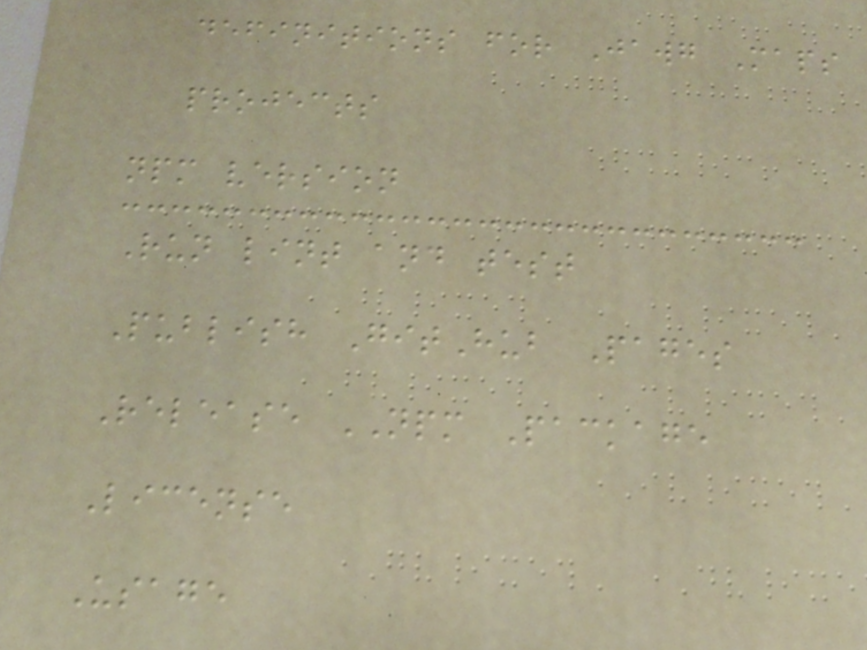definitions for Jawg Maps
projects
npm version
Run lint and test
Publish GitHub Pages
Release NPM Package
License
Usage
